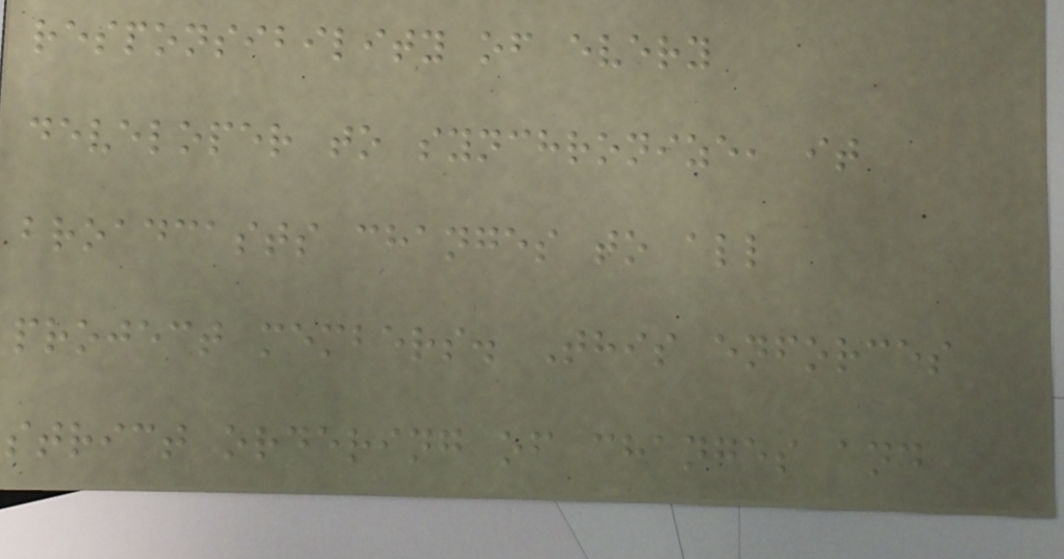responsibility of every
developer to synchronize, it
broadcasts changes to all
project members. This enforces
strict ordering of changes and
